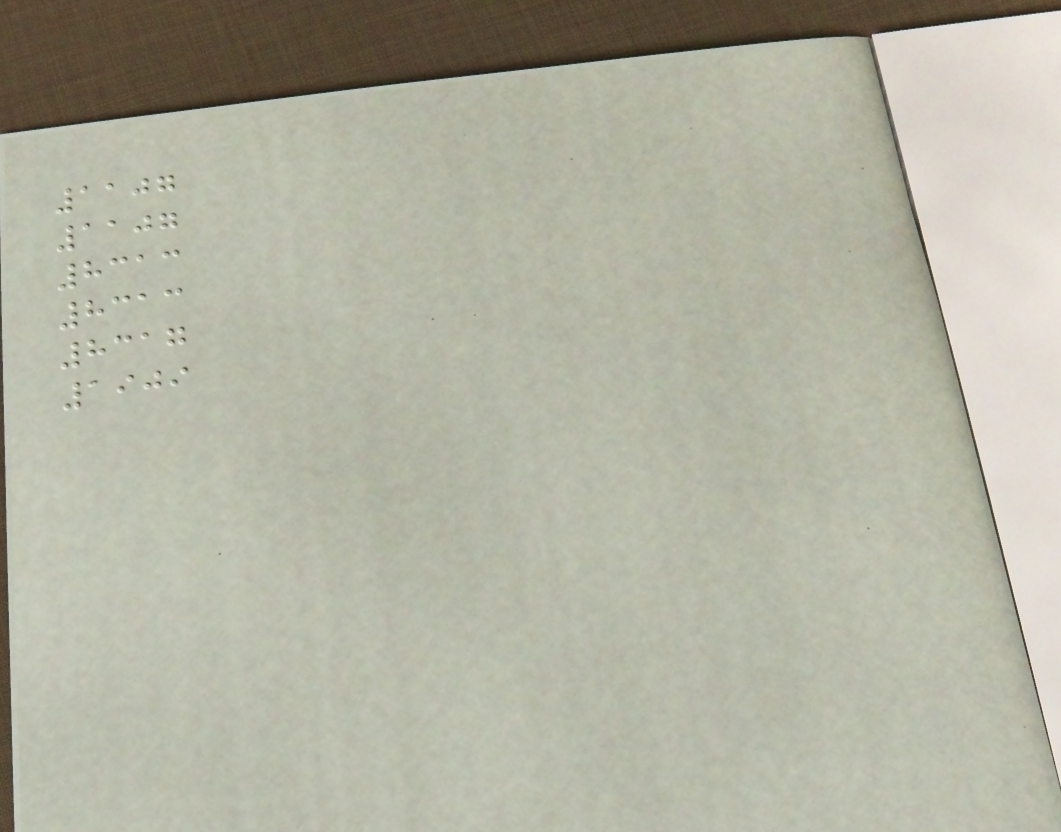1107
1107
8313
8313
8317
1909
